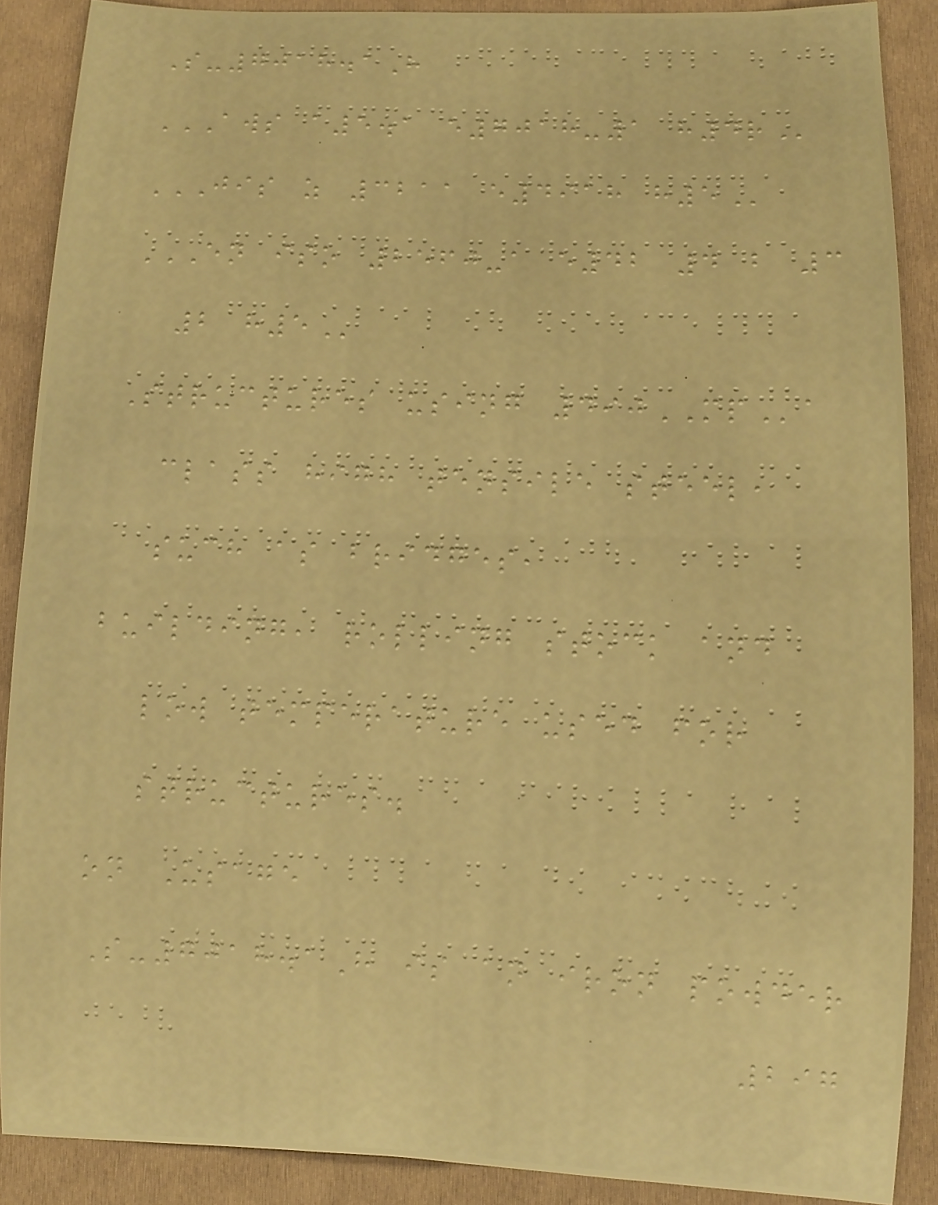S-7018.1H
AWS A5.1 E7018-1 H4R
JIS Z 3211 E4918 H5
EN ISO 2560-A E42 4 B 3
2 H5
Structures using 490MPa
class high tensile steel,
such as bridges,
building, rolling stock and
low temperature used for
structures.
on Usage
S-7018.1H is an iron powder
297
